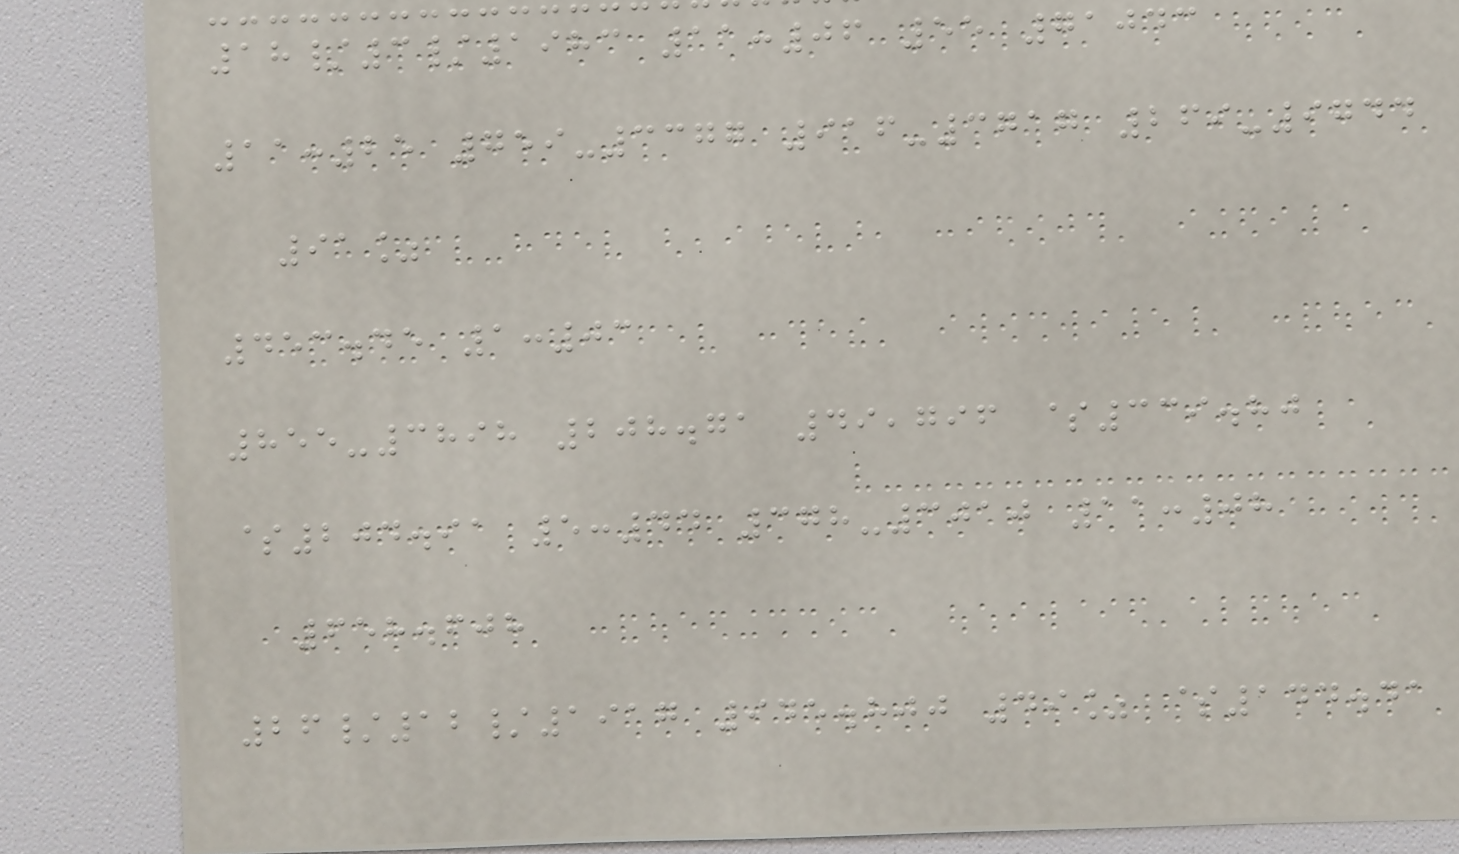18/3/1983 11:06 55 71043
11:25 759-3377 916-3717 269-9744
91%
453.45 1:03
855-3898 208.71 49,796 $339.80
$204.91 5:44 378-3010 11:08
658.608
26/12/1917 945.800 49% $144.41
